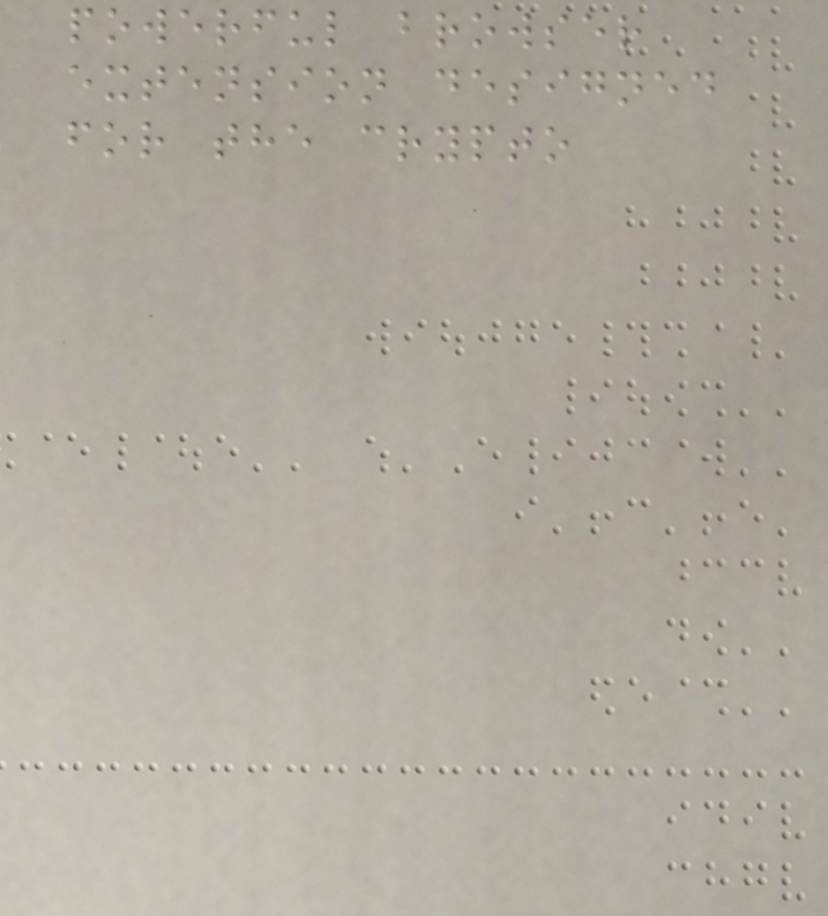powerful browser
extension designed
for the crypto
